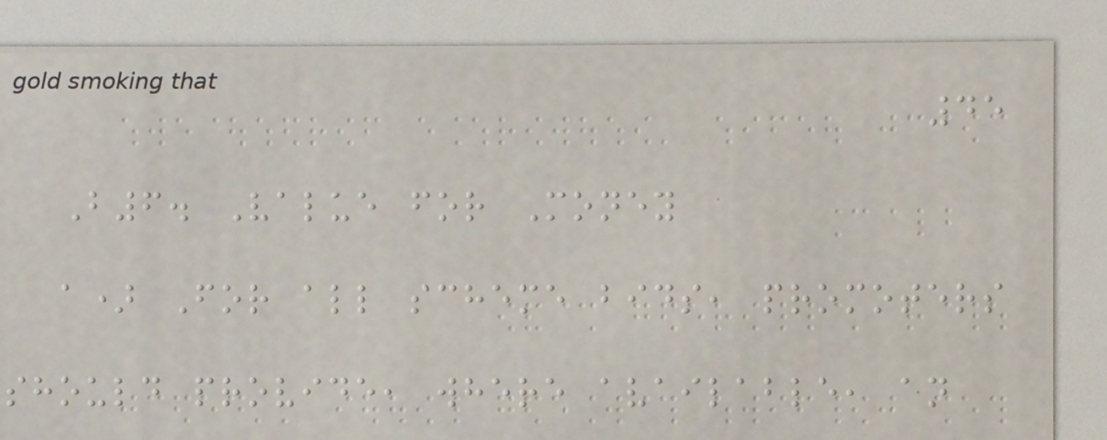45
B6. Value for Money
a) For all scheme bids, promoters
should provide, where available, an
